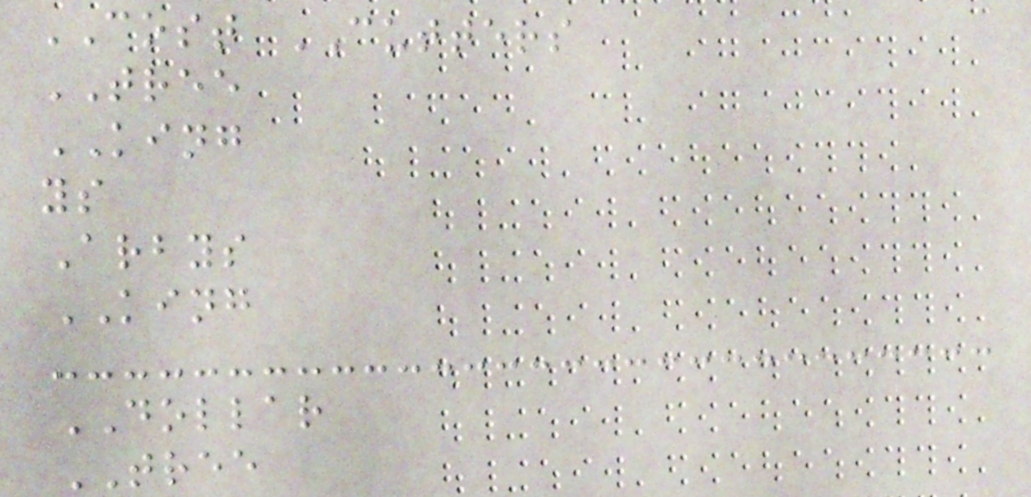COST CUTTERS
TREE
KING
ys
Arbys
KING
DOLLAR
TREE
